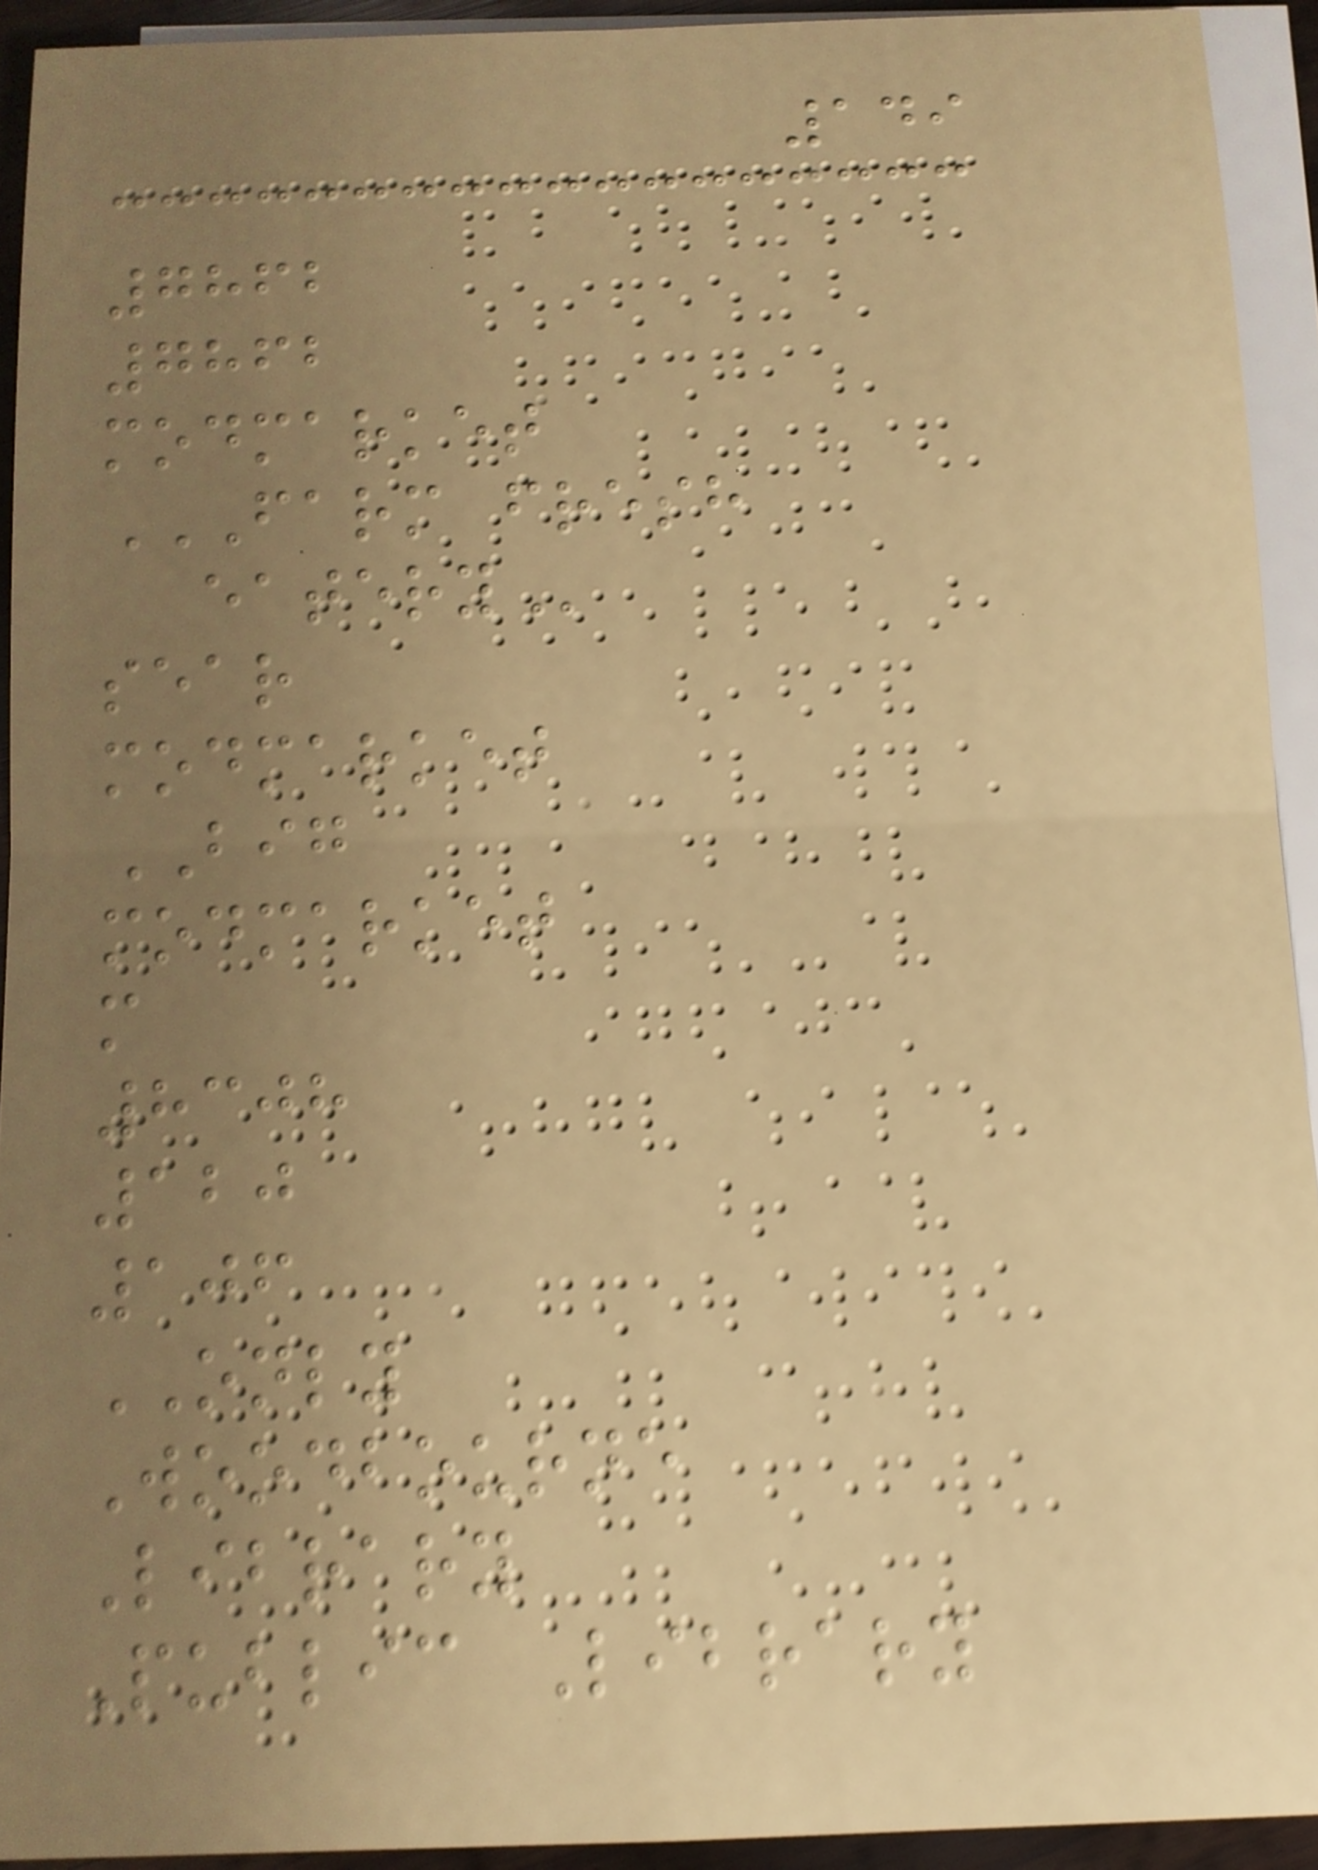149
7862
7862
modmarket
FARM FRESH
EATERY
sear
modmarket
BIG
modmarket
m
8308
120
106
ONLY
Woodbourne
Library
Public Library
